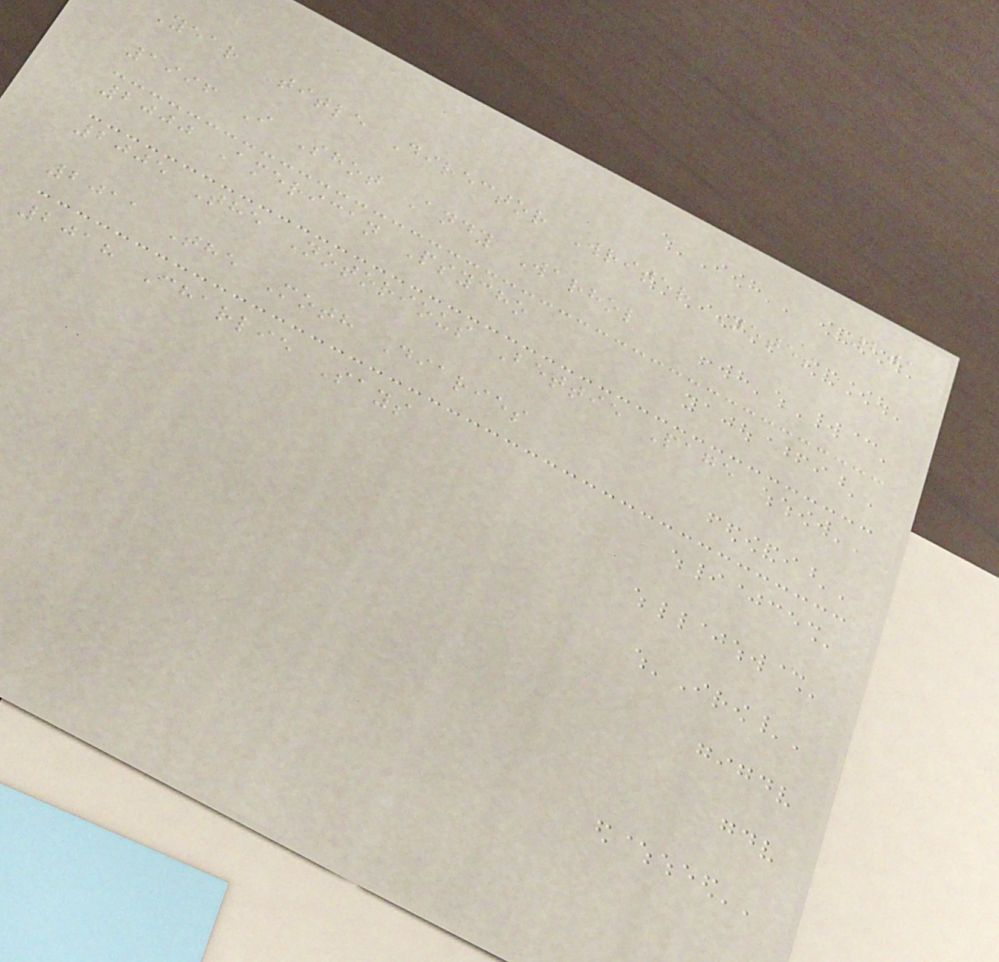201
Year Title Director Writer Notes
1996 I Shot Andy Warhol
2000 American Psycho
2005 The Notorious Bettie Page
2011 The Moth Diaries
2018 Charlie Says
